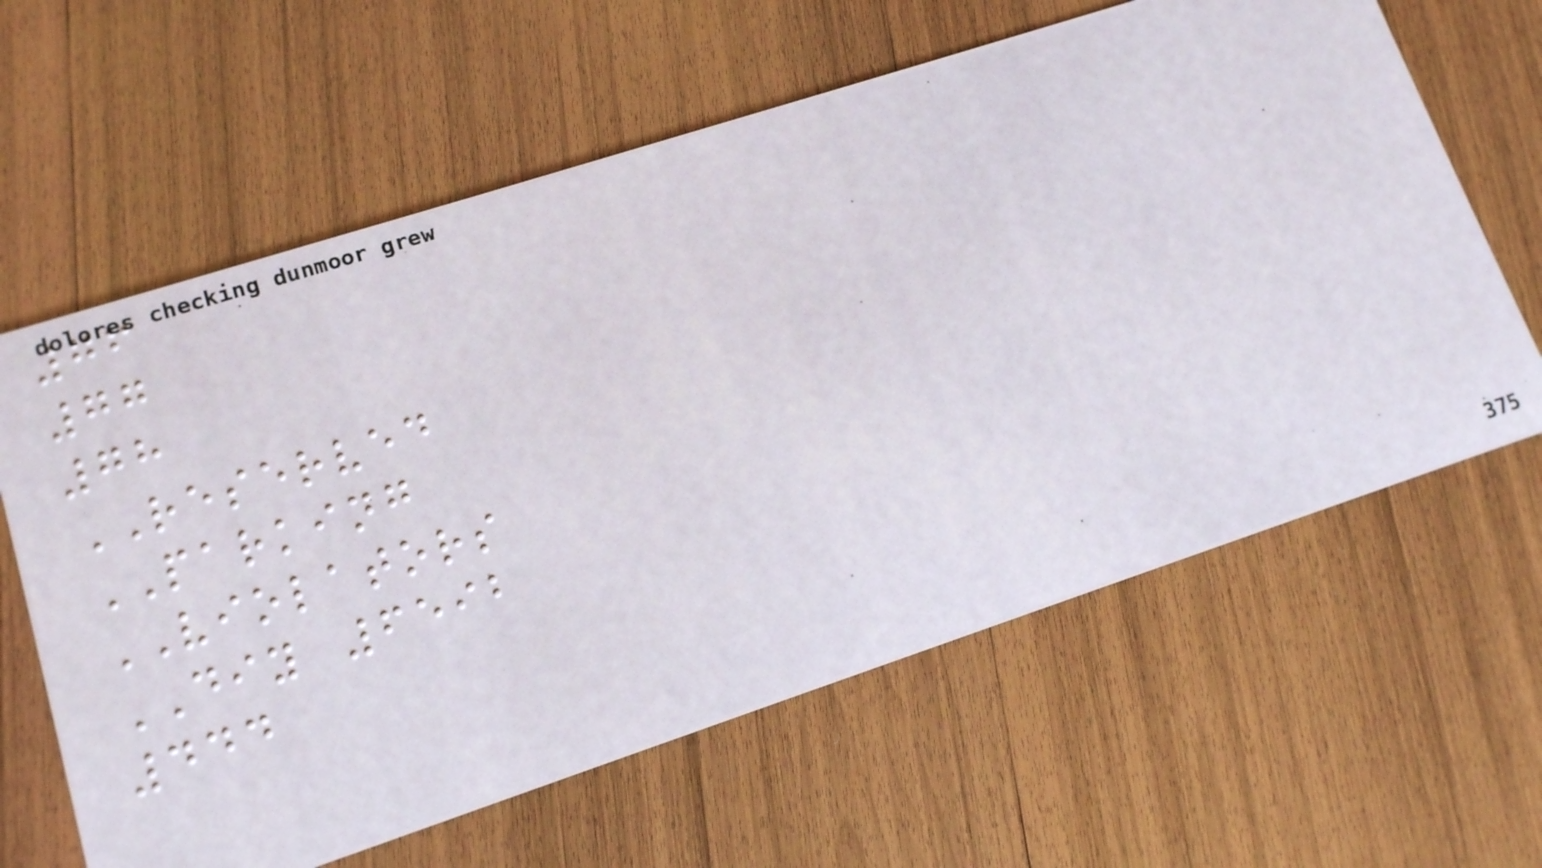76
77
78
RESERVED
PARKING
VIOLATORS
DIY 6592
444
